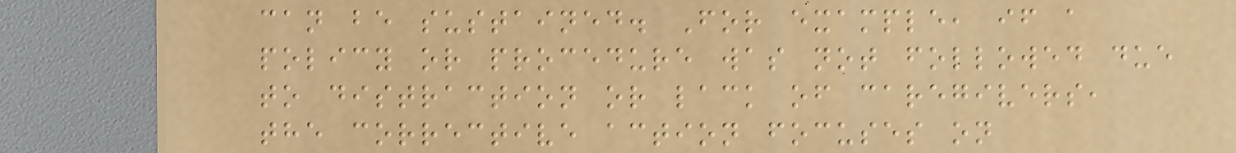can be sustained. For example, if a
policy or procedure was not followed due
to distraction or lack of caregivers,
the corrective action focuses on
